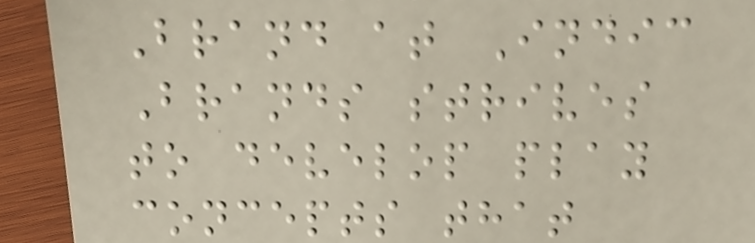Brand at Indic
Brands strives
to develop play
concepts that
